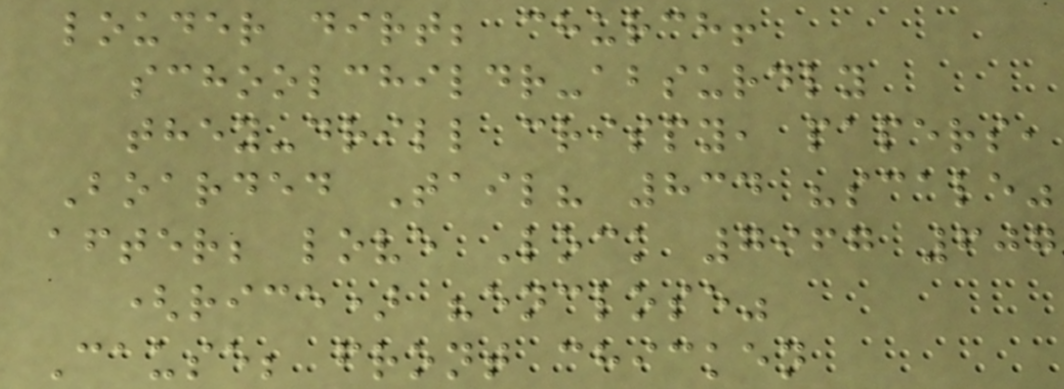louder dirt; church!
schoolchildr-absurdly
they-drill crispy, papers,
Boarded Tail? 834 "scale"
after; love Lock 7967 607
(rice) "enclose"
Cause; front chicken
